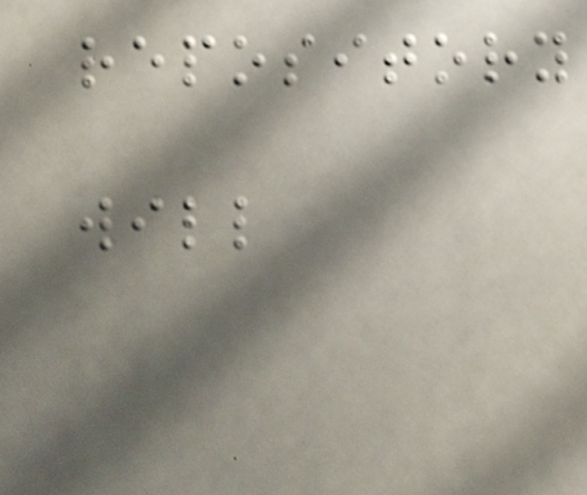repository
will
